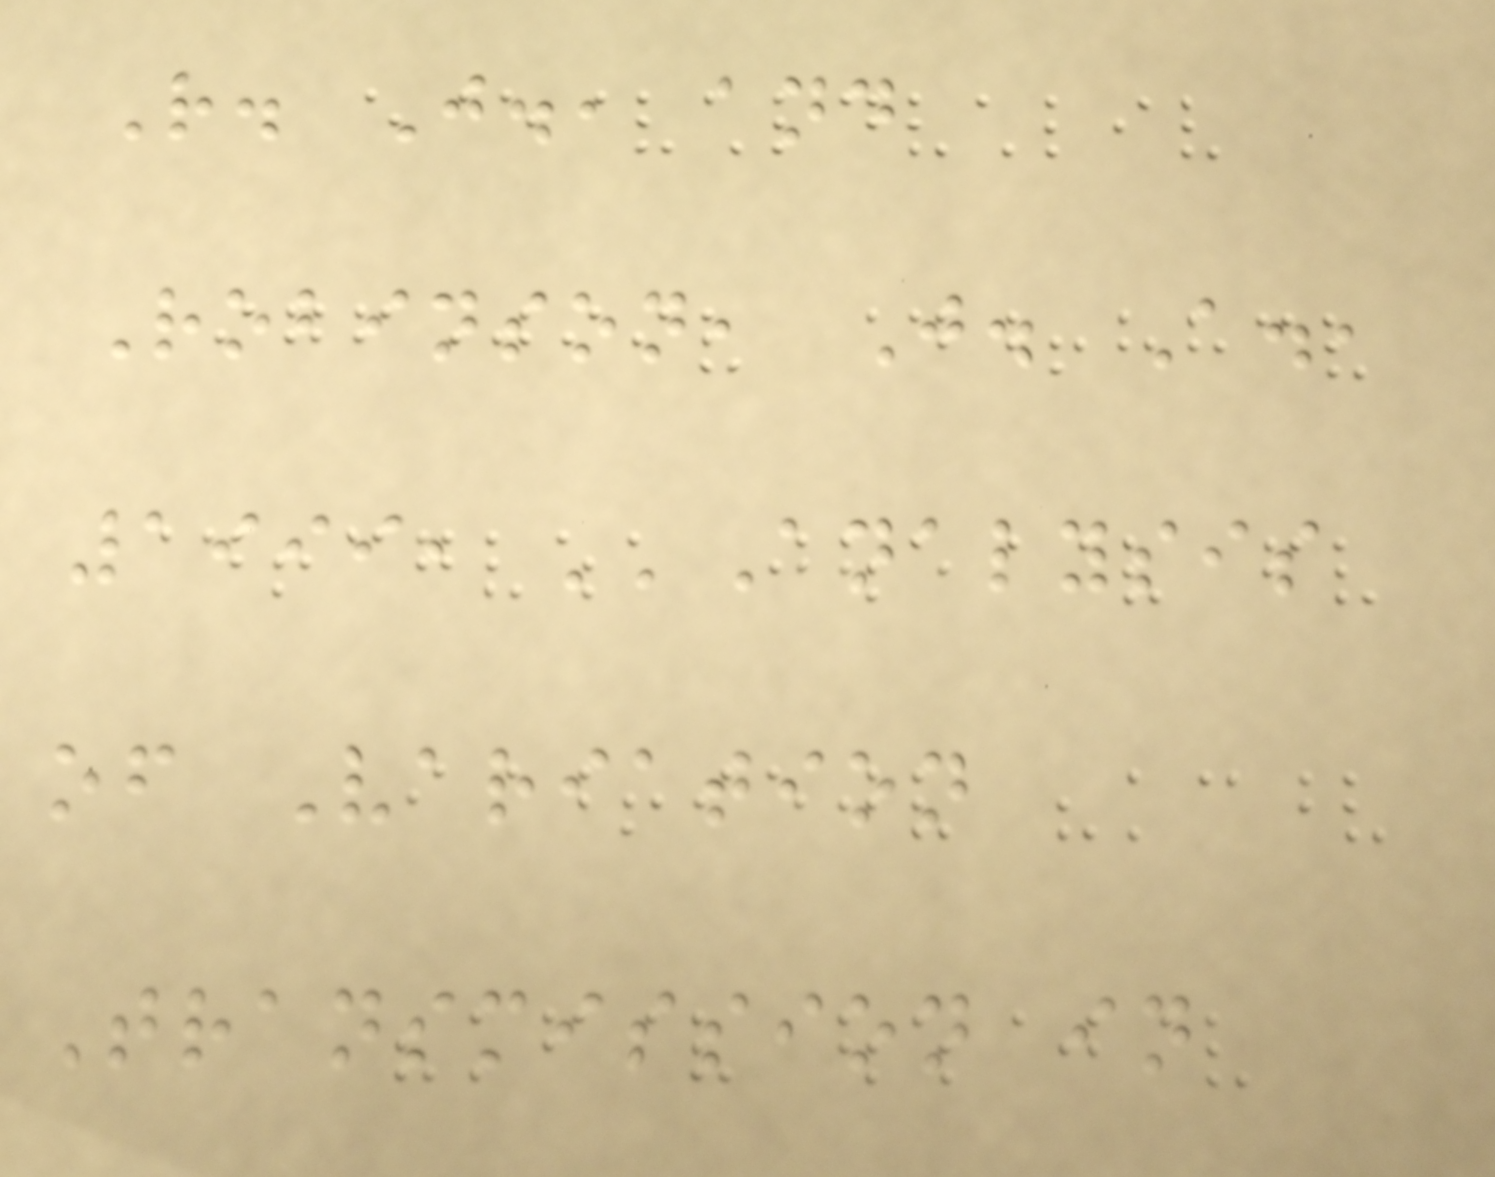R. J., and
Robinson, J. A.,
1999, ''Analysis
of Variation
Transmission in
